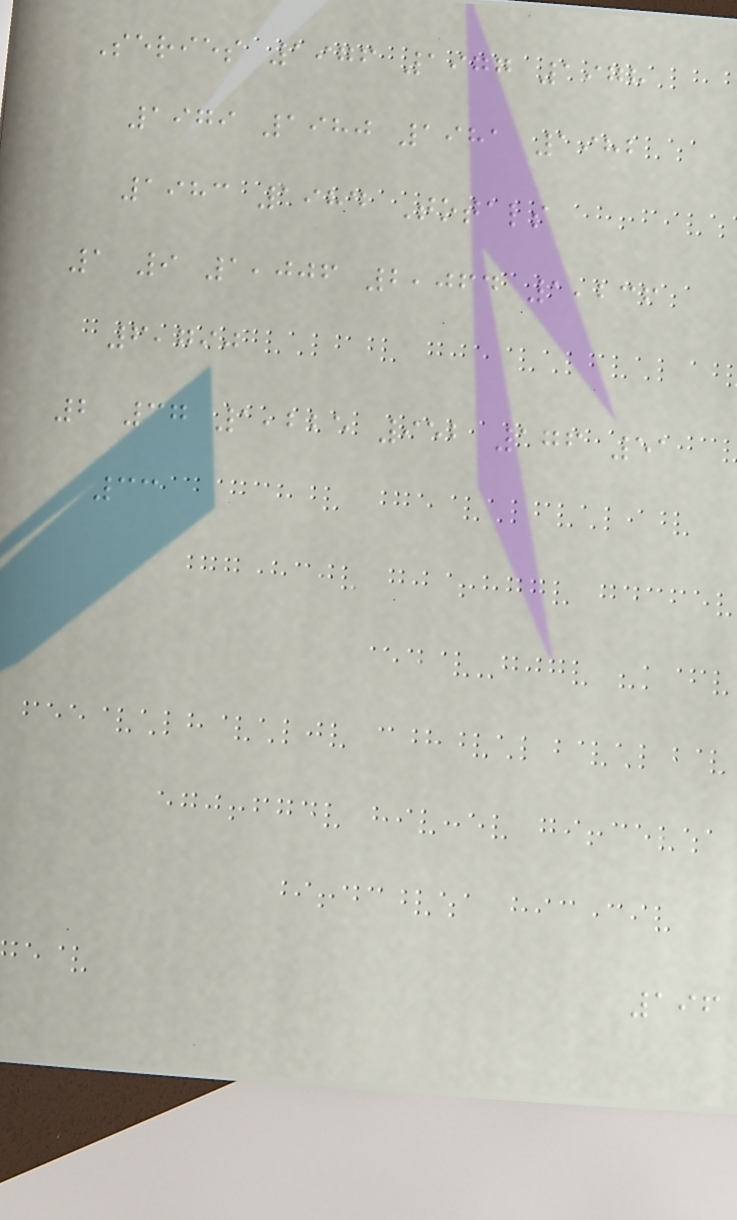Series 1976 1977 1978
1979 1980 1981 1982
1983 1984 Totals
1 9 1,006 2,064 1,236
6,790
2 37 1,225 952 176 51
33
196
